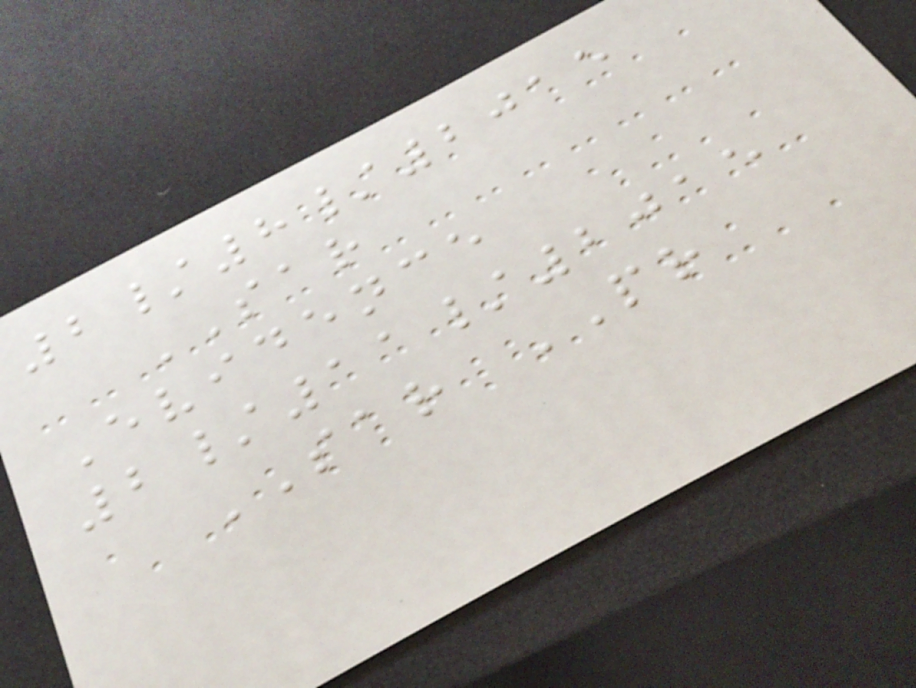2/8/2015
SAR
Evidence
2/11/2015
SAR PR
